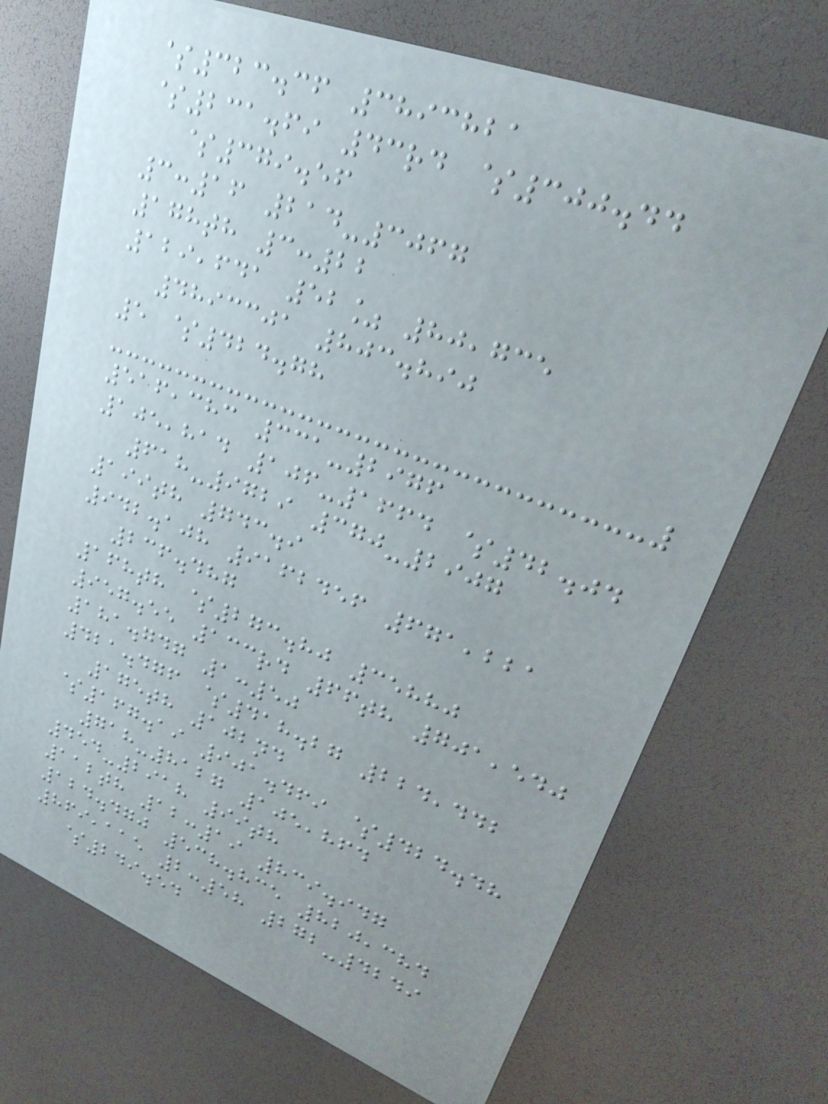$323.36 3893821
$231.69 43rd $300.44
$379.56
3:16 214-3067
178th 3:22
129,641 52% 80,735
4893301 803.890
5 $424.78
516,383 331-2976
105,814 106-1664 $42.04
618-9729 370-2907
199th 743.9
942.108 9162456 671,221
236.487
168th $273.80 35880
957.55 133rd 66th 701,540
181.747 1:50
421.476 $418.27 224,442
175th 102nd
$167.19 901.469 $424.48
718-8127 105,864
454-2918 99th
112th 12:19 839.947
124.470 538.835 820,384
869,115 2:58 272-4249
$249.54
